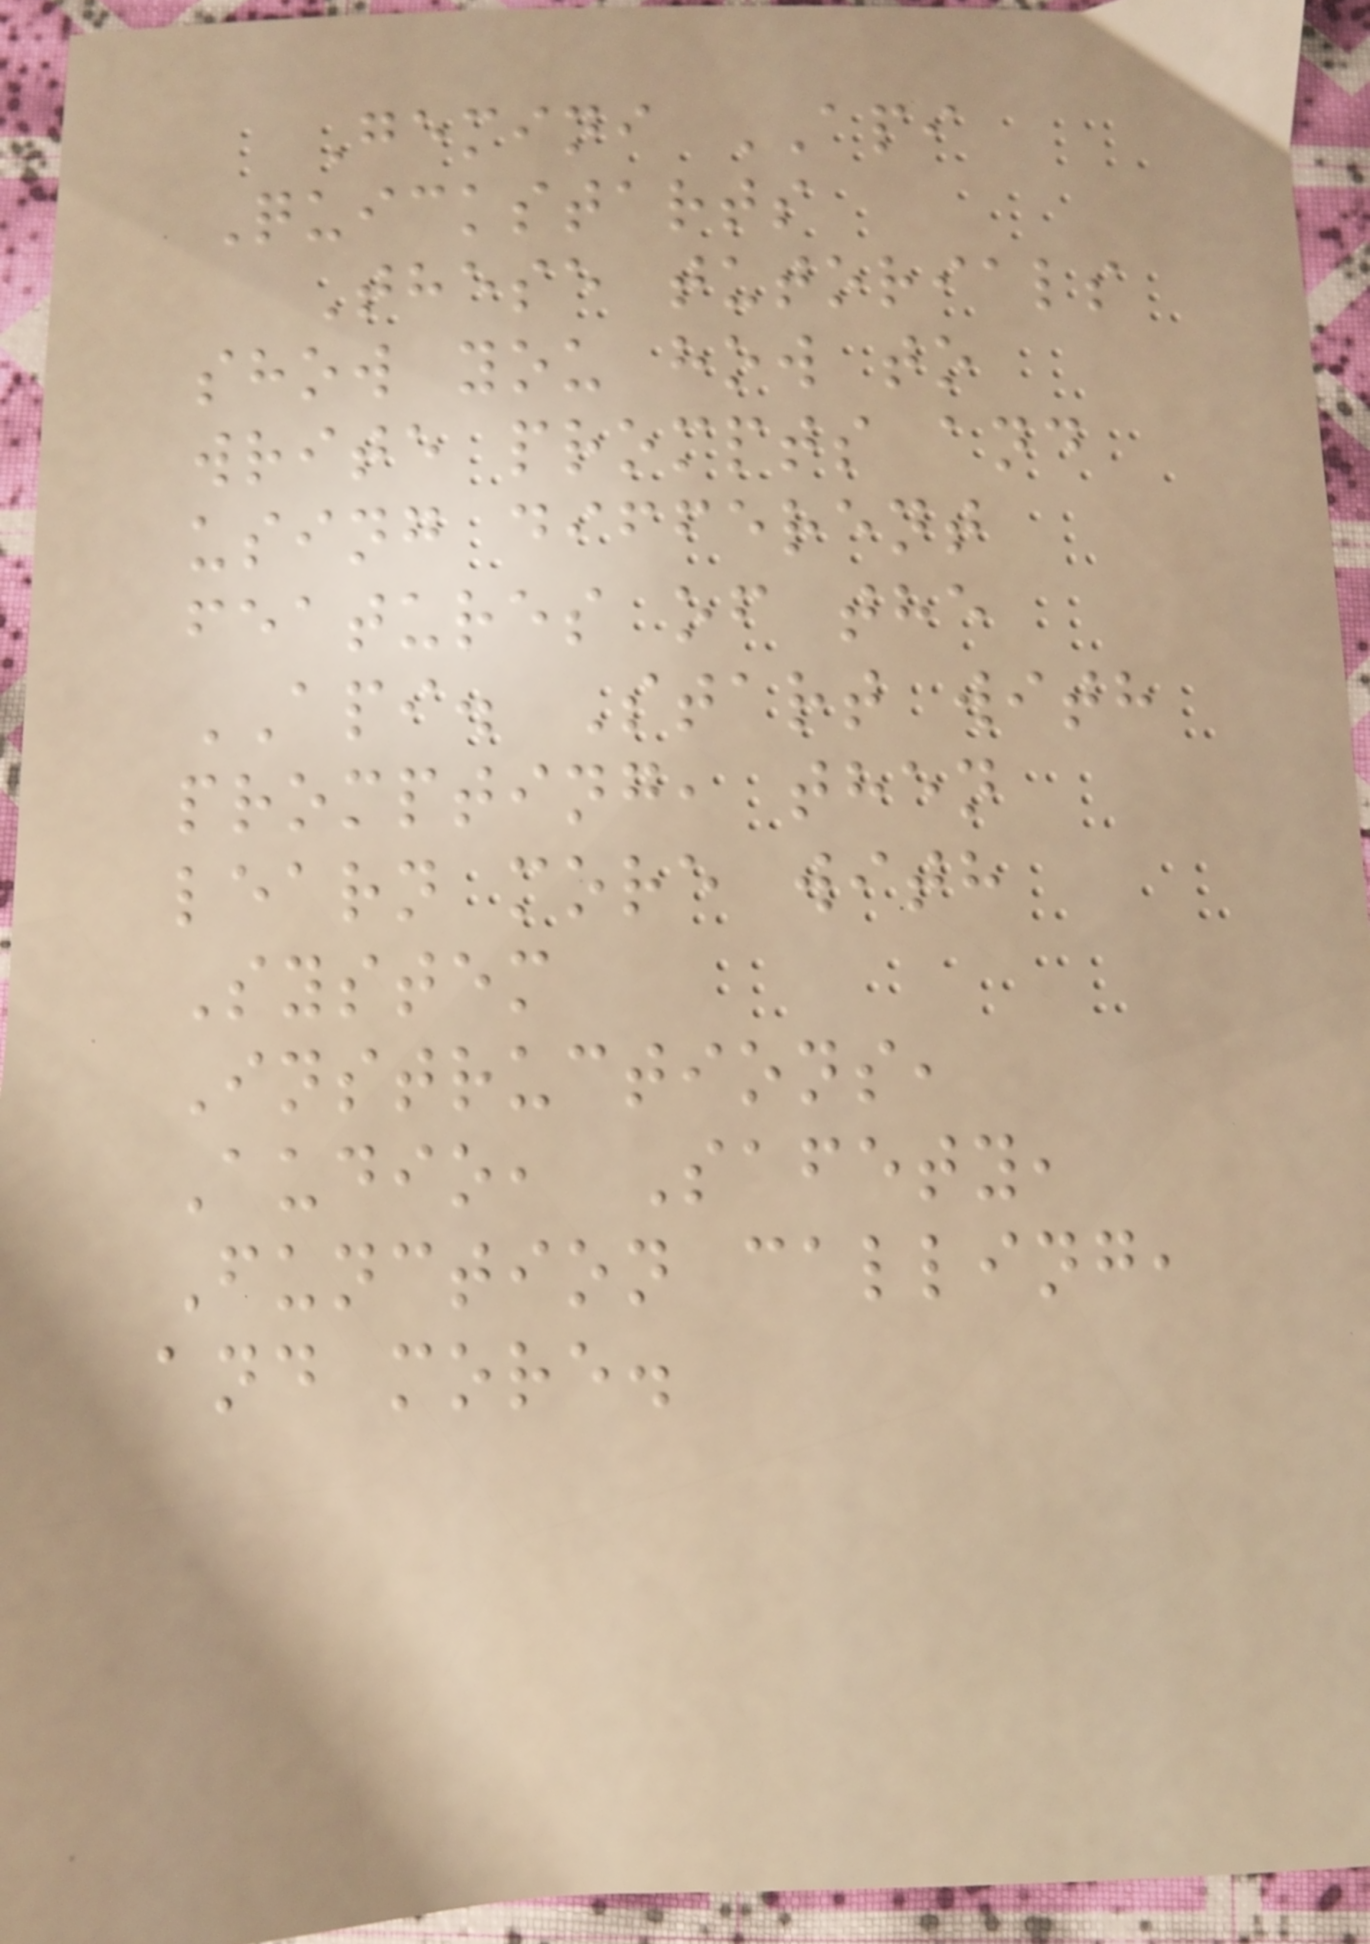Gemini API
Quickstarts
These tutorials
show you how to
write prompts and
using different
features of the
API. Start with
prompting, then
learn more with
System
Instructions,
Audio, Safety,
Function calling,
and more.
